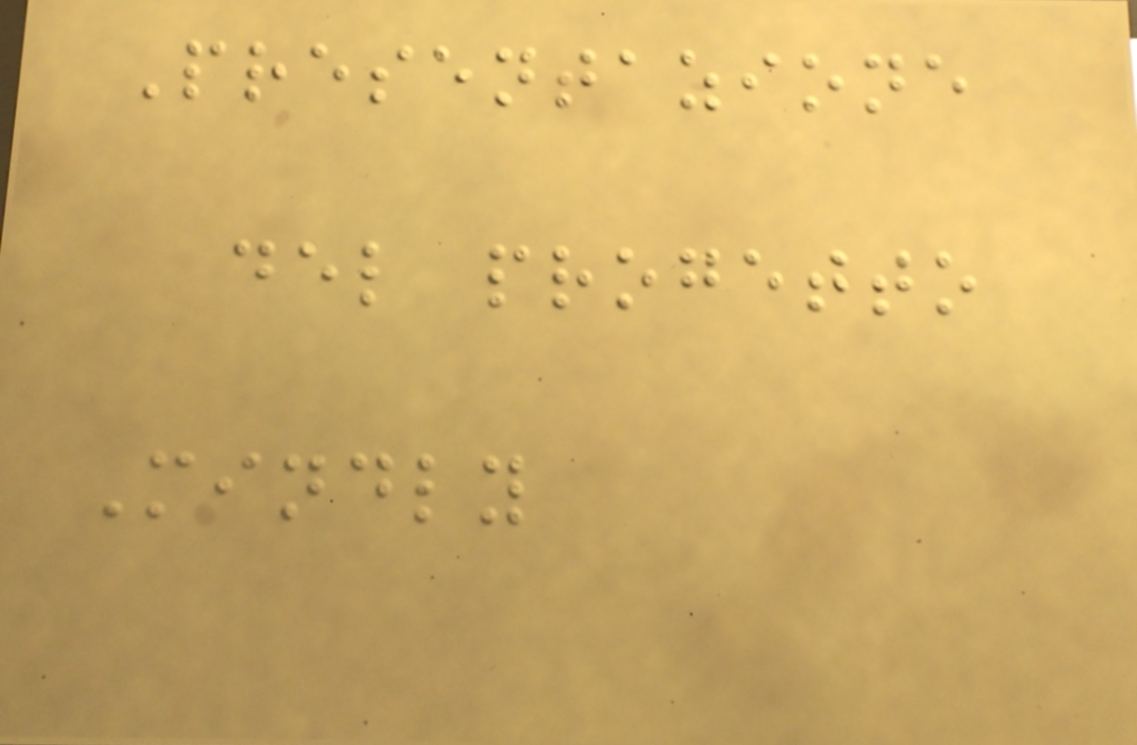Presentazione
del progetto
Mindly
